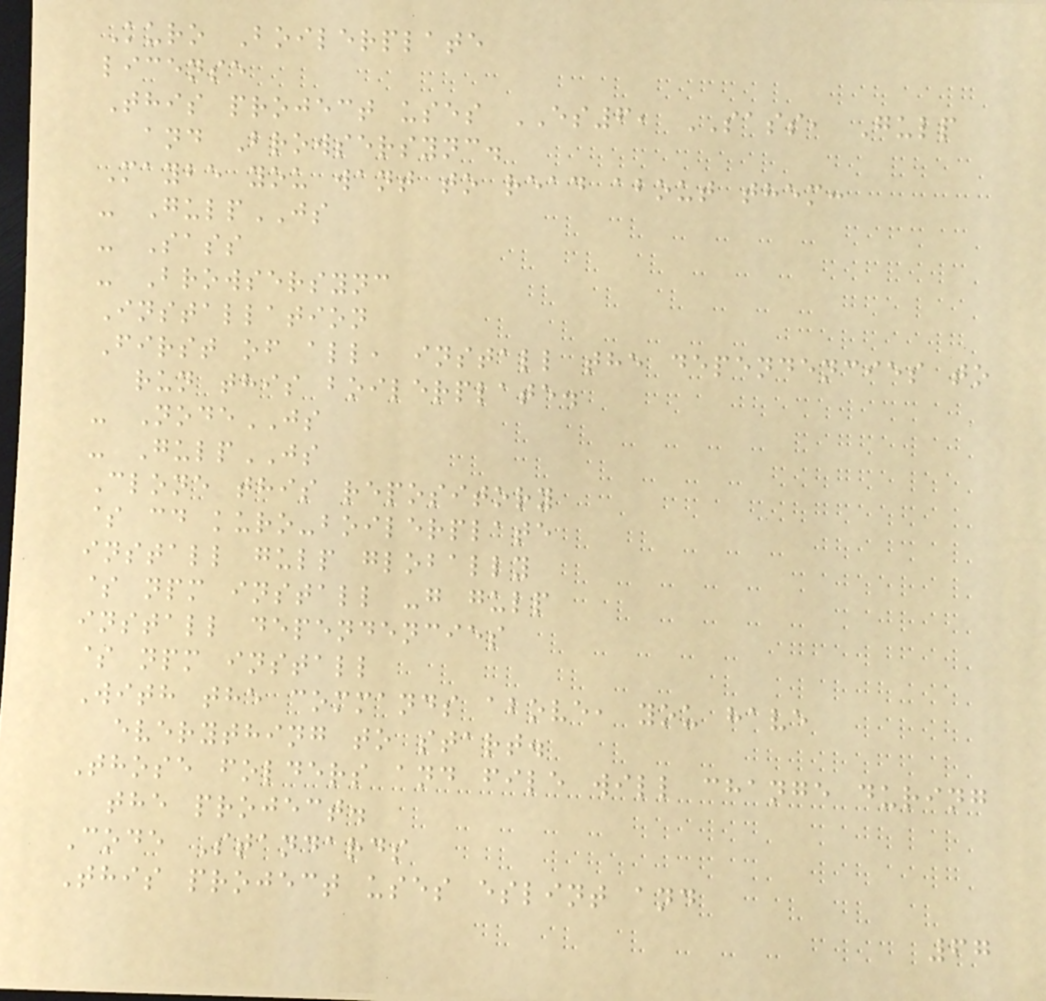Kuro Boilerplate
license
This project uses ES6, SASS, Gulp
and Browsersync.
Maybe you want to read about them:
- GulpJS
- Sass
- Browsersync
Installation
First of all, install the dependencies to
run this boilerplate.
- NodeJS
- GulpJS
Clone this repository
$ cd kuro-boilerplate
install gulp globally
$ npm install -g gulp
install dependencies
$ npm install
With the commands above, you have
everything to start.
Those folders and file will change during
the project.
Code Standards
This project uses eslint and
67
